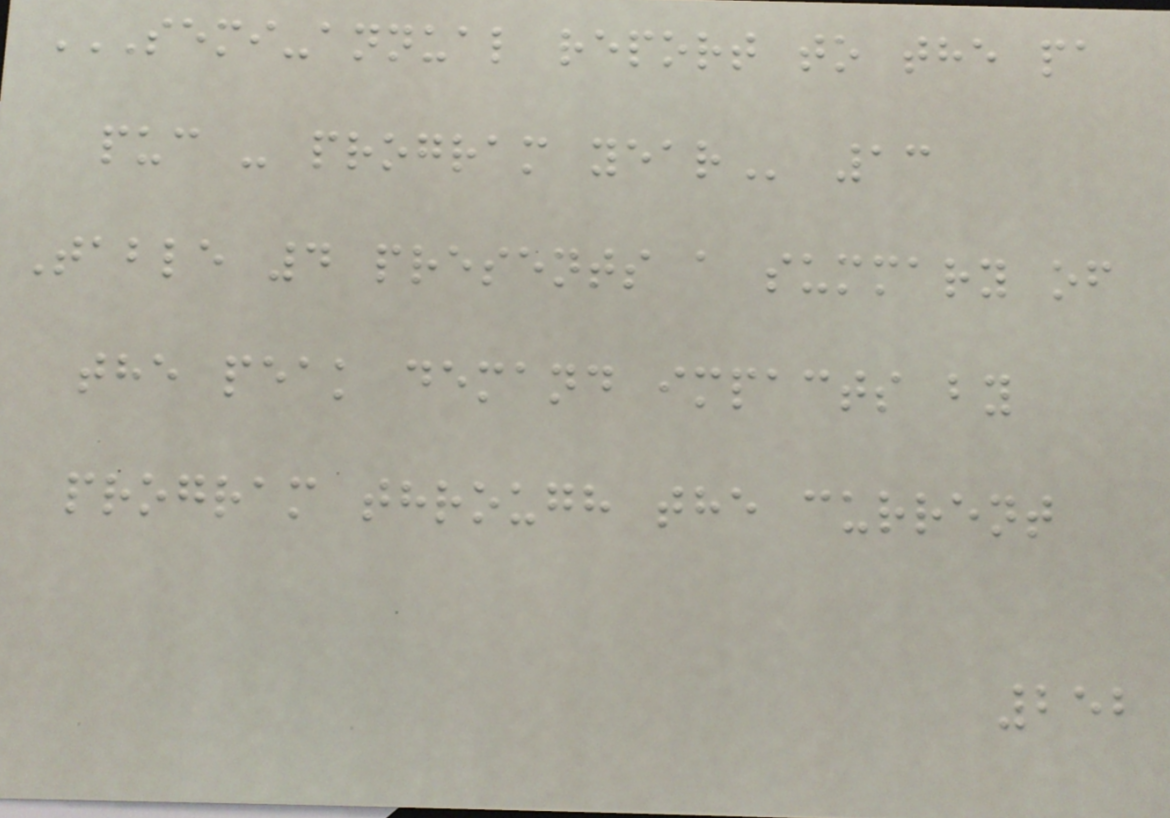SEMI-ANNUAL REPORT TO THE PA
PUC - PROGRAM YEAR 13
Table 4 presents a summary of
the peak demand impacts by
program through the current
252
